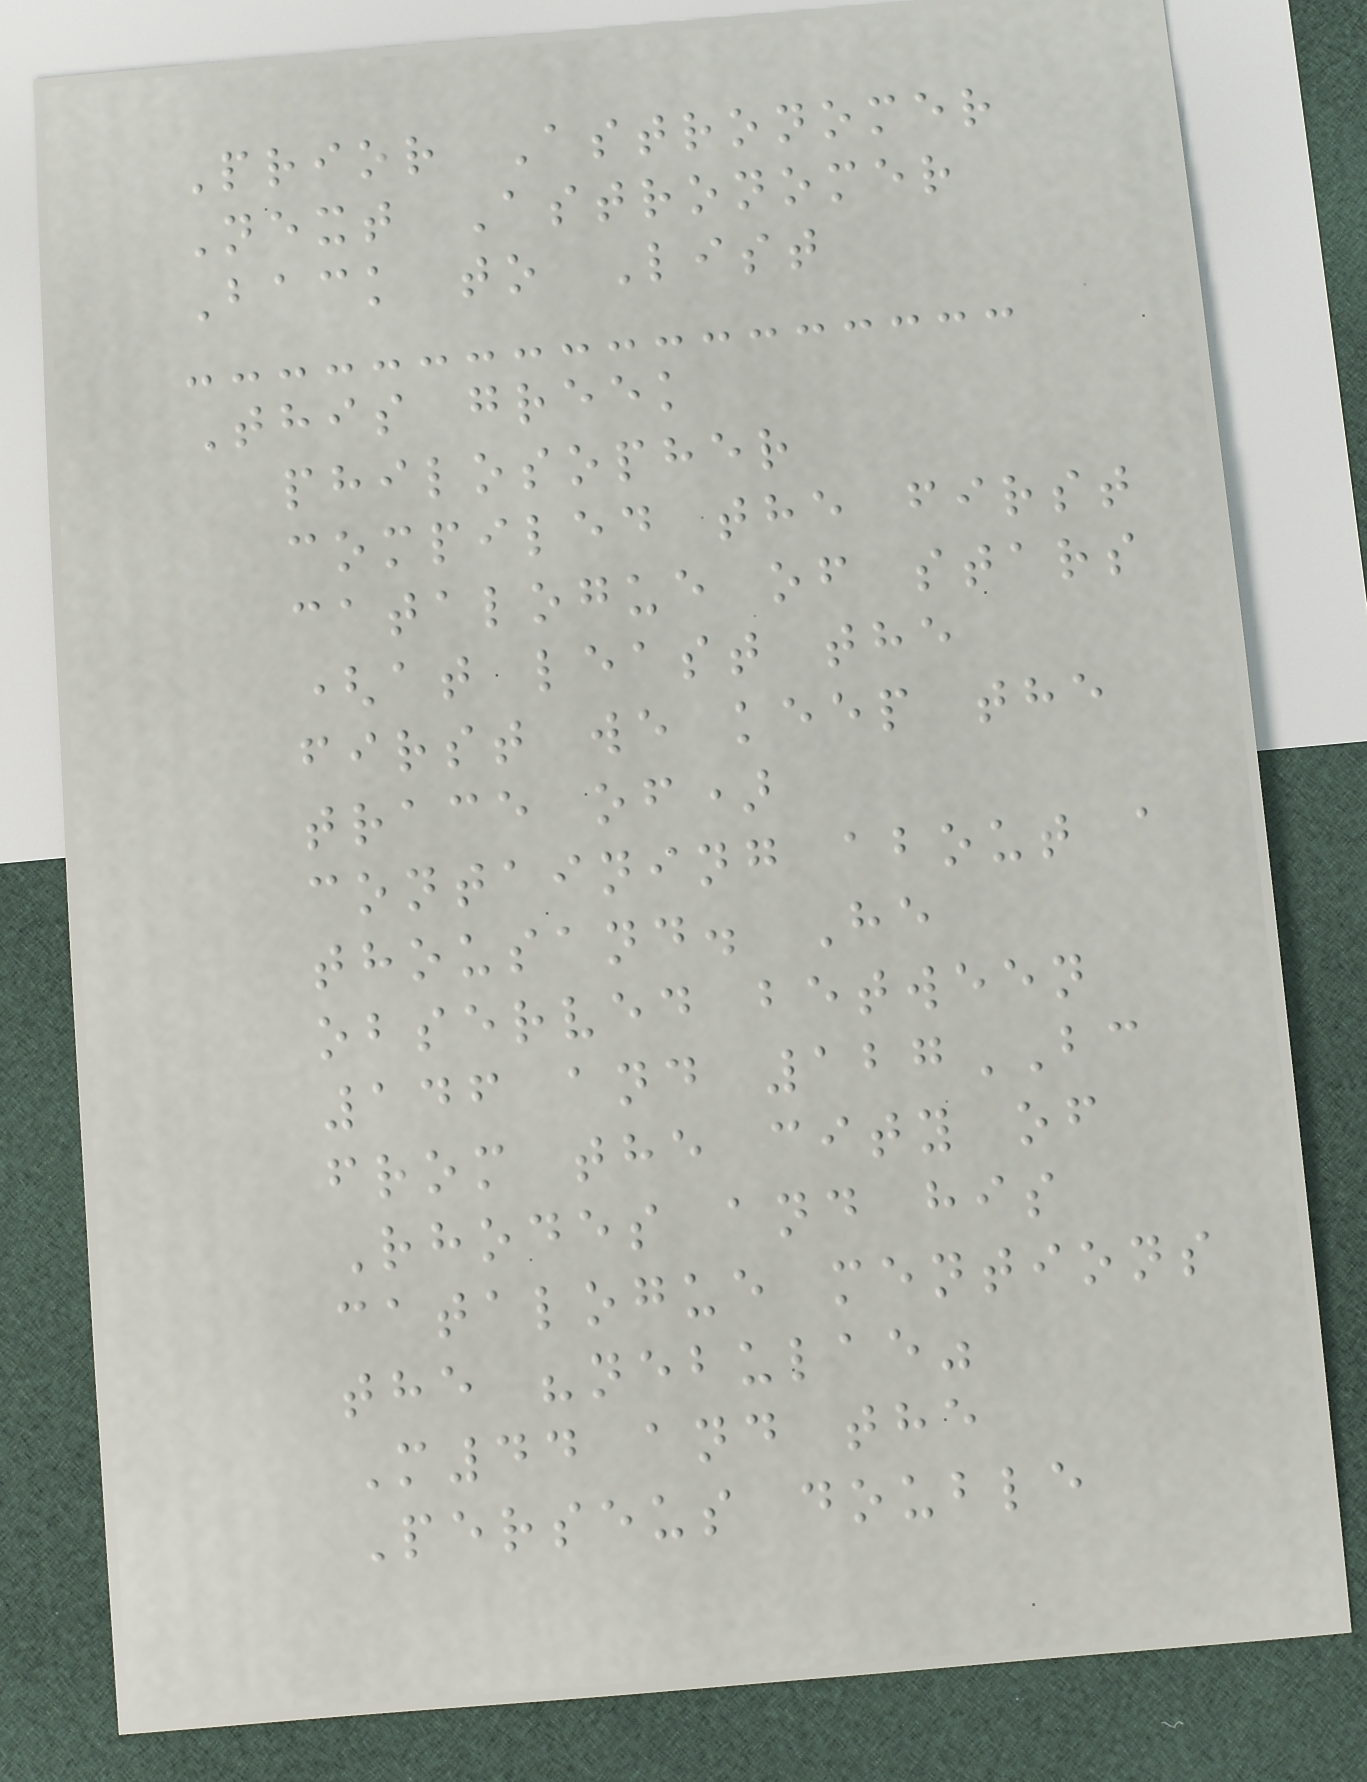Prior Astronomer
Next Astronomer
Back to List
This greek
philosopher
compiled the first
catalogue of stars
(at least the
first we keep the
trace of)
containing about a
thousand. He
observed between
146 and 127BC
from the city of
Rhodes and his
catalogue mentions
the "nebulae"
M44 and the
Perseus double
